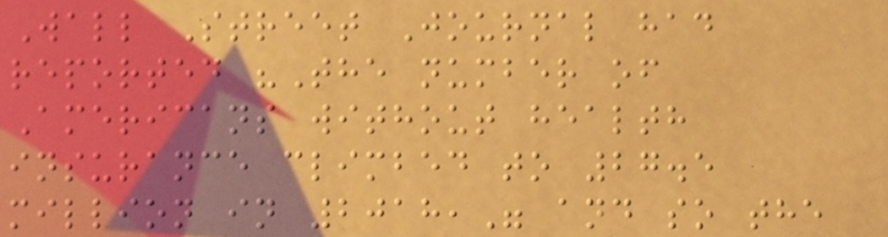Wall Street Journal had
reported "The number of
Americans without health
insurance climbed to 27.5
million in 2018," and so the
